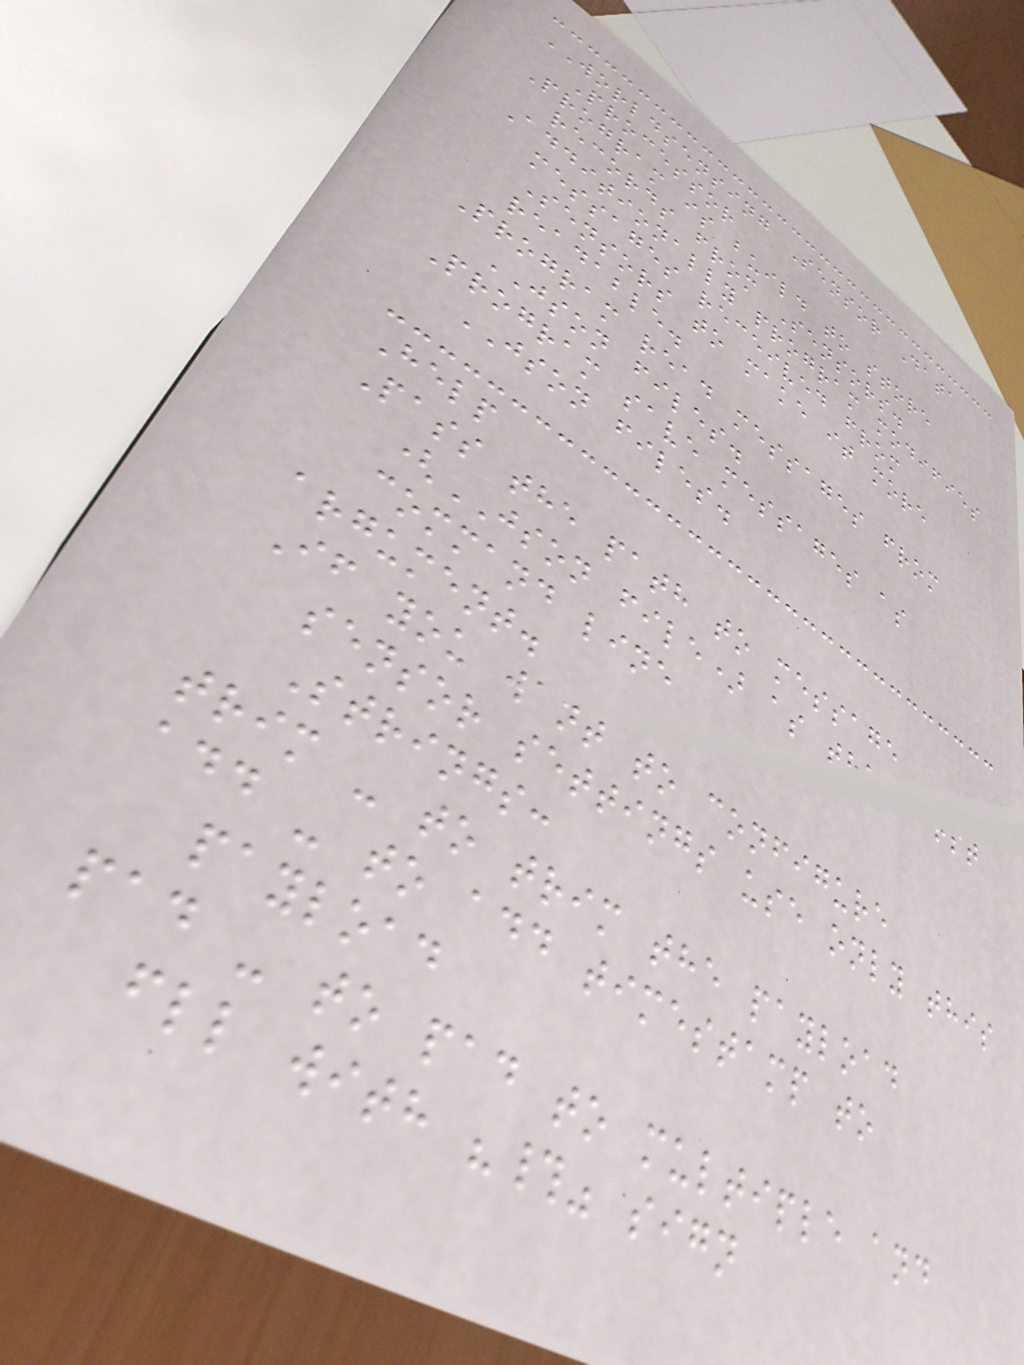WORLDSENSING Sensor Data
Processor
Program is build to store
records from Sensors.
Additionally program modifies
messages received from
Sensors to make it more
readable.
Program read messages from
JSON files.
Program save messages as
JSON files.
Help
Pass the path to message
(JSON file) as the first
command line
argument.
If you want to configure
sensor settings use only this
Strings:
trim - to trim the payload
add - to add timestamp to
payload
pad - to pad to multiple and
fll with "#" sign
